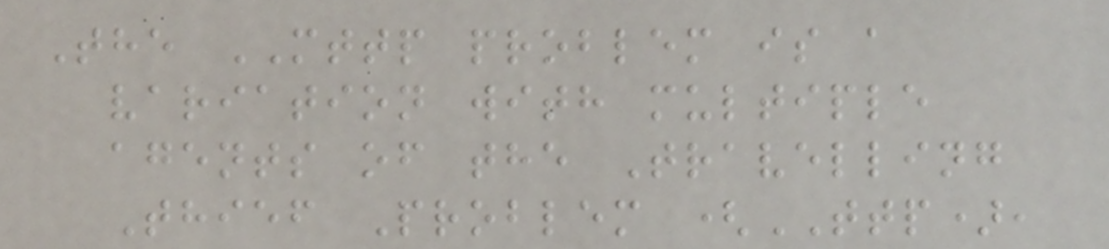The MTTP problem is a
variation with multiple
agents of the Travelling
Thief Problem (TTP),
